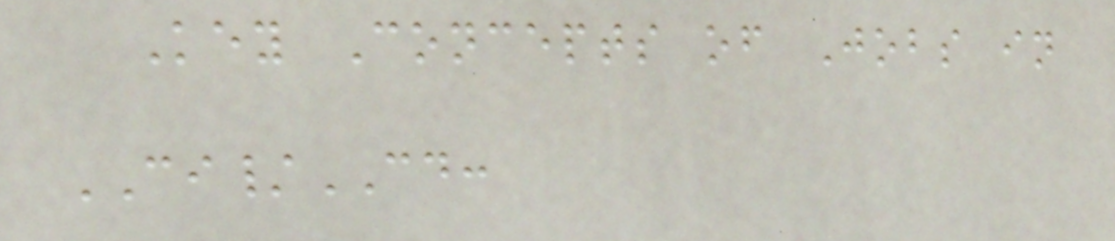Key Concepts of Jobs in
CI/CD:
